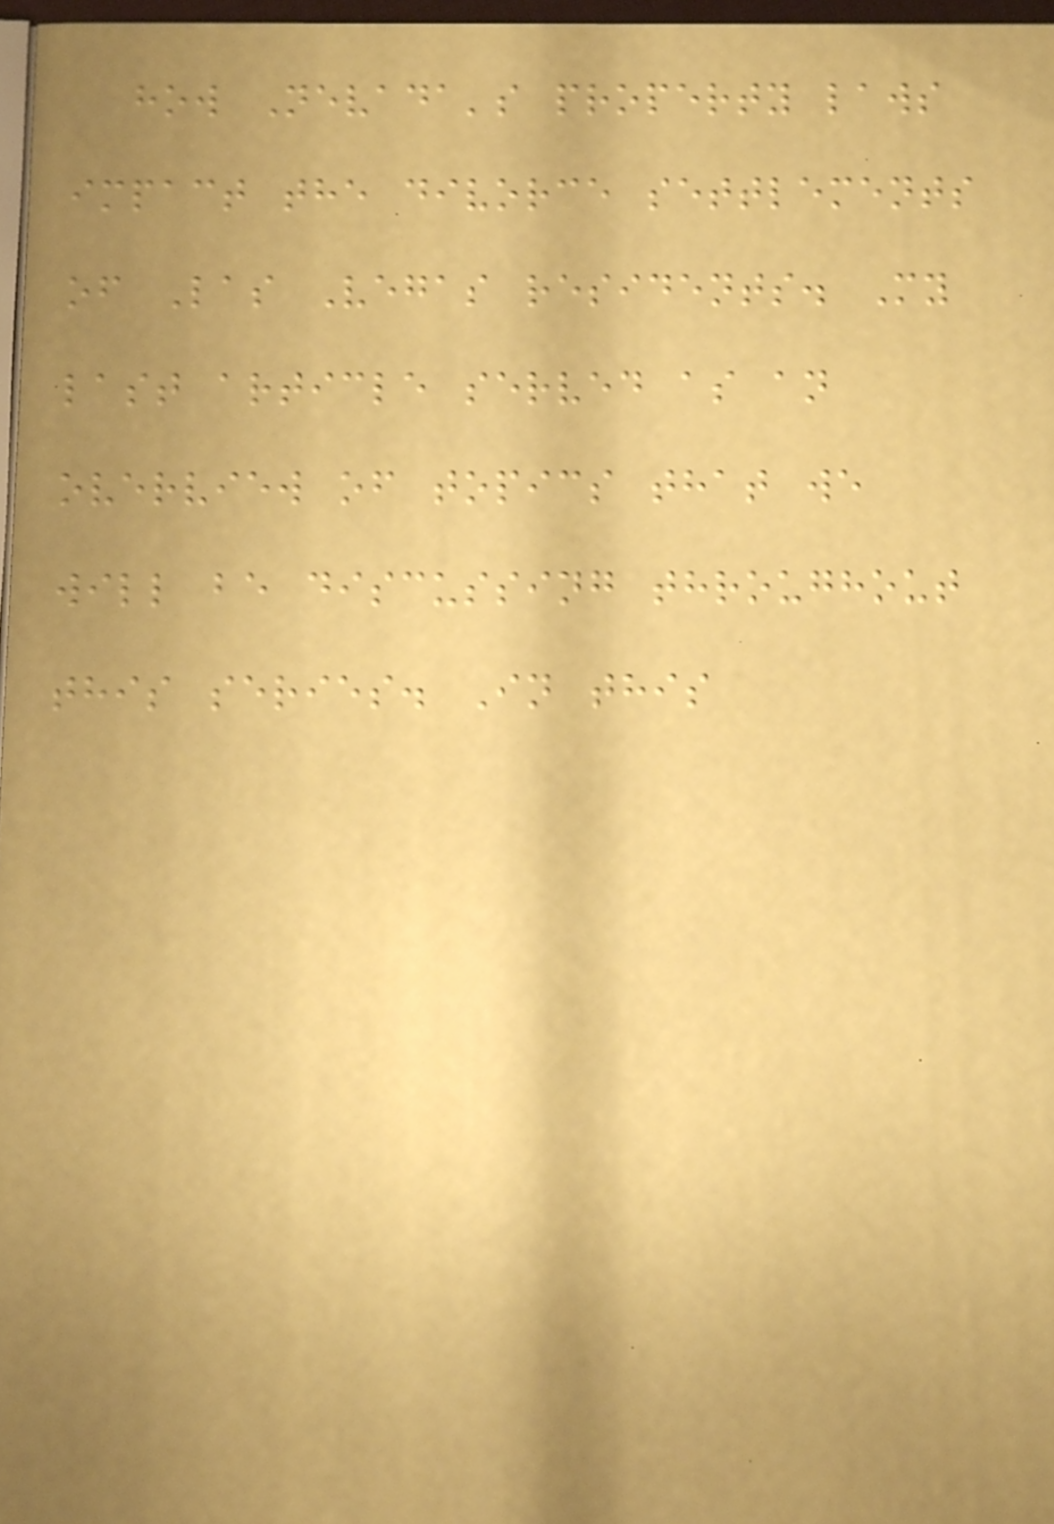how Nevada's property laws
impact the divorce settlements
of Las Vegas residents. My
last article served as an
overview of topics that we
will be discussing throughout
this series. In this
